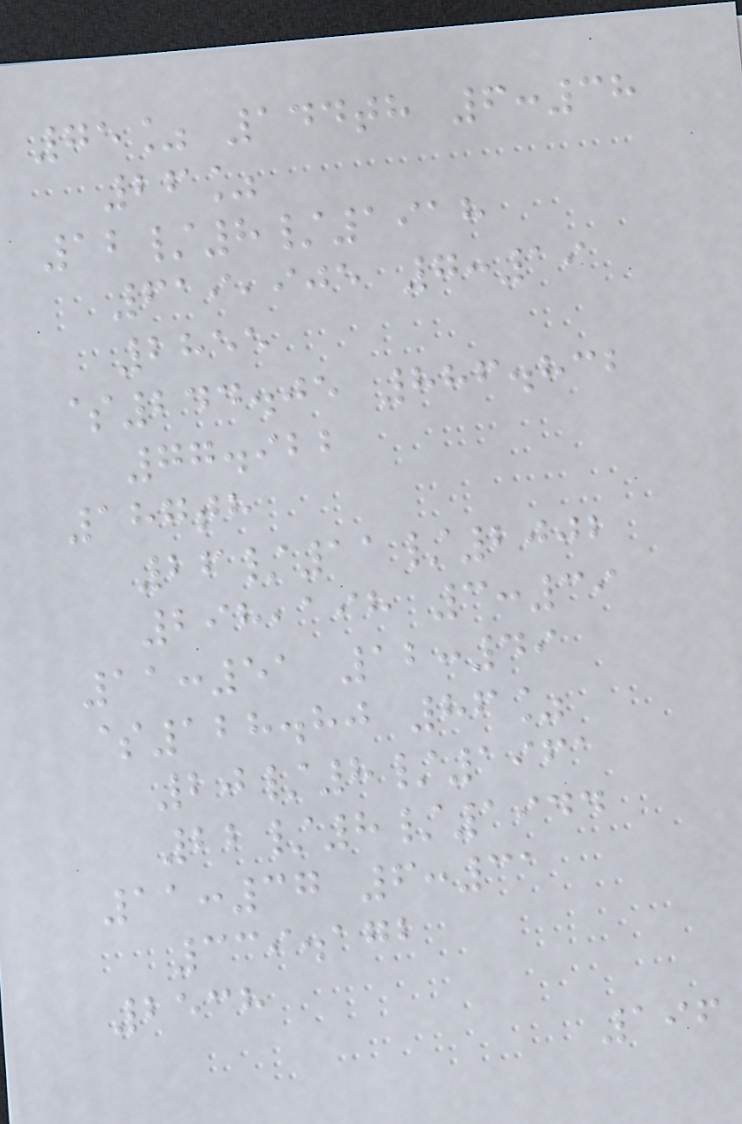75% 144th 6:38
26%
12/8/1918
619,905 7:19
2855
$244.05 886.832
77.922
187th
26/11/2002
298,198 3:39
11:51 12:49
$128.80 86%
20/8/1961
22/8/1944
11:37 6:31
339.172
2538
196
